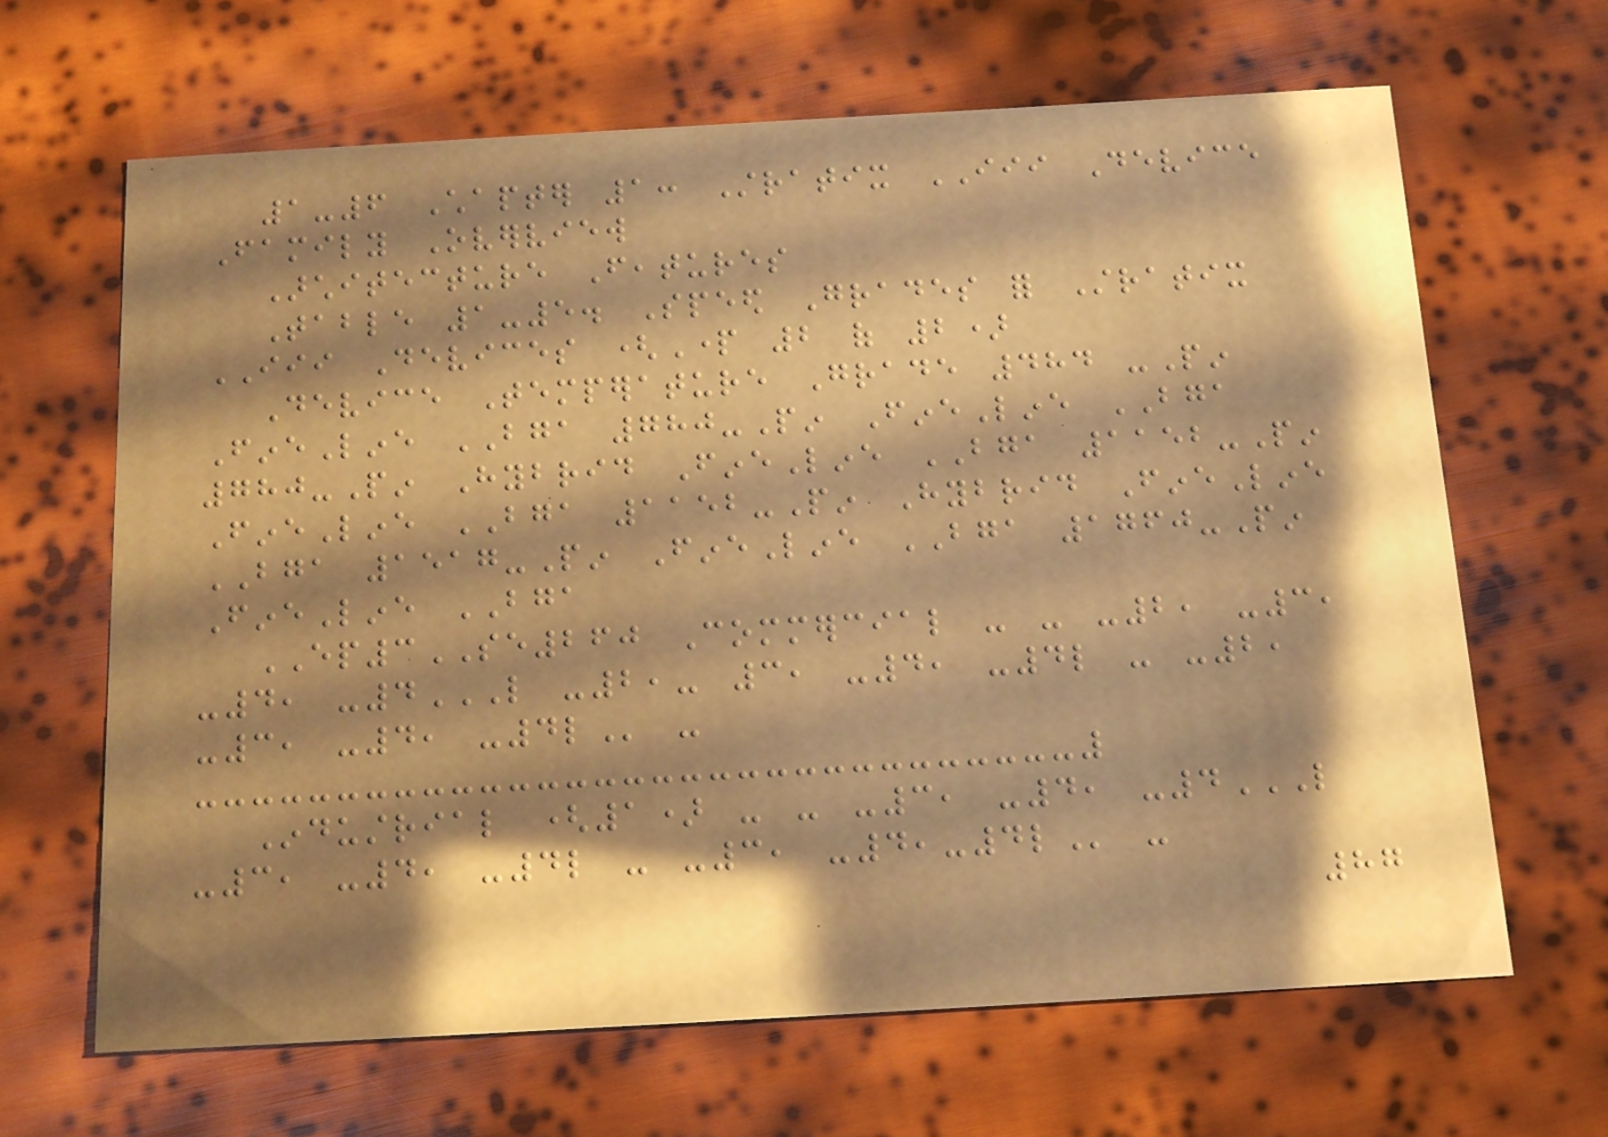1-6 Chapter 1: Stratix III Device
Family Overview
Architecture Features
Table 1-5. Speed Grades for Stratix
III Devices (Part 2 of 2)
Device Temperature Grade 484 -Pin
FineLine BGA 780-Pin FineLine BGA
780-Pin Hybrid FineLine BGA 1152-Pin
FineLine BGA 1152-Pin Hybrid FineLine
BGA 1517-Pin FineLine BGA 1760-Pin
FineLine BGA
EP3SE260 Commercial - - -2, -3,
-4, -4L -2,- 3, -4, -4L - -2,
-3, -4, -4L -
Industrial (1) - - -3, -4, -4L
-3, -4, -4L - -3, -4,-4L -
87
